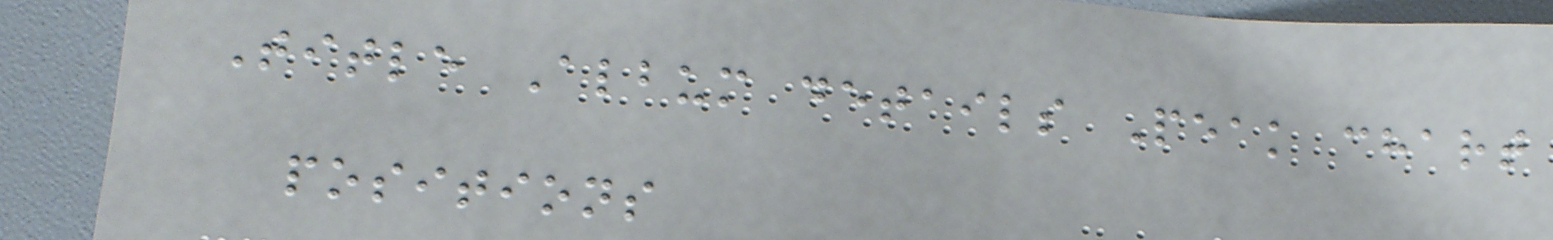Title Album details Peak chart
positions
